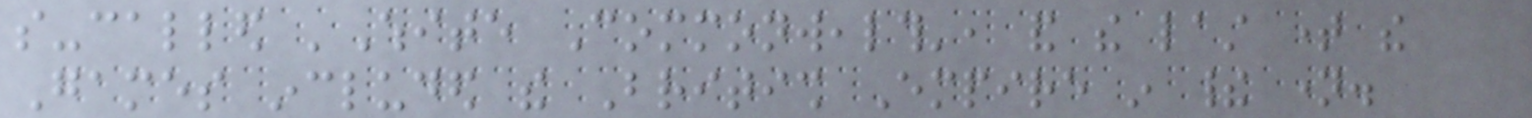so-called 'White Commonwealth', and the last time the
Games included the British Empire in their name.
